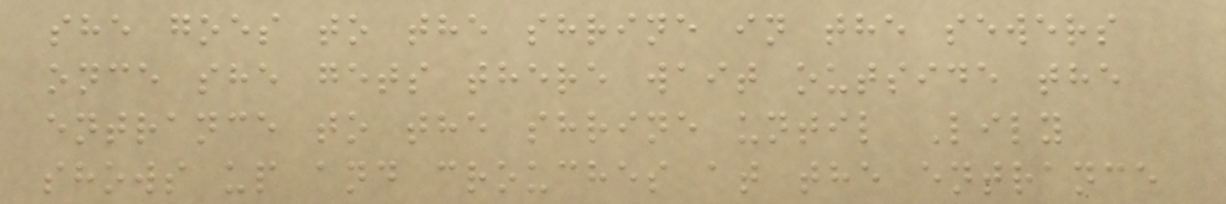she goes to the shrine in the sewers
once she gets there wait outside the
entrance to the shrine until Lily
shows up and crouches at the entrance
